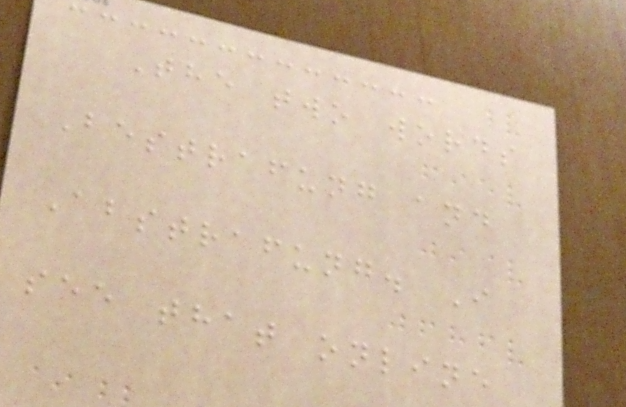The two words
Bestrafung and
Abstrafung. I
see that online
